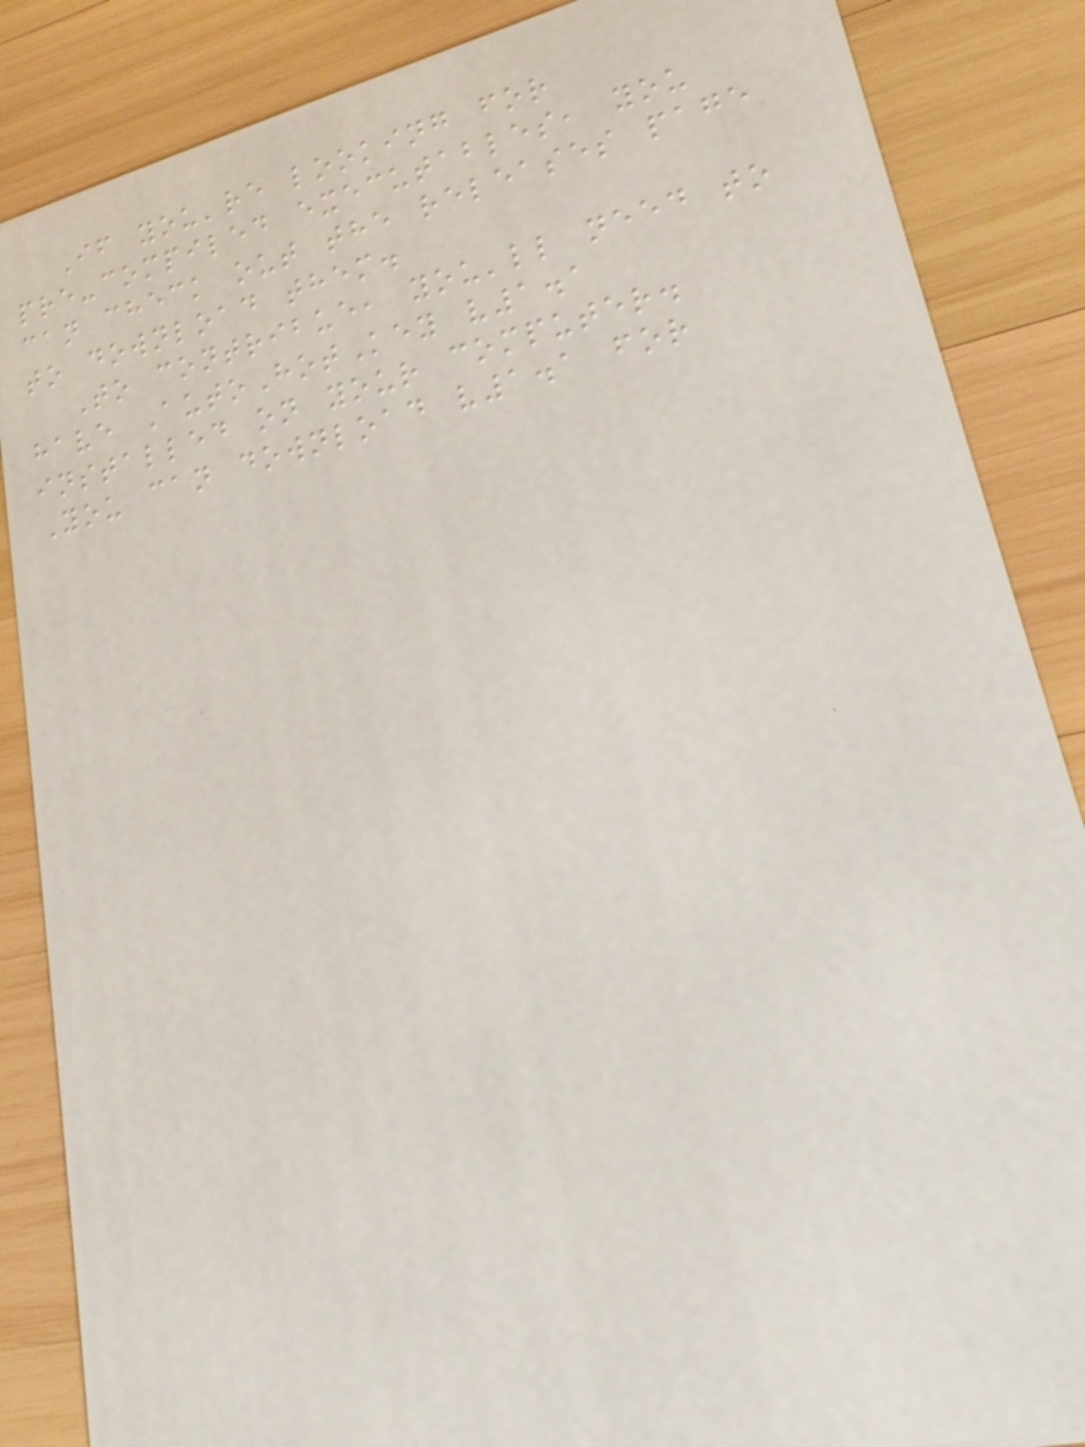If you're looking for
pre-compiled executables, you
can check out the releases page
to download them.
To contribue, you'll need to
have AutoHotKey v1.1
installed on your computer.
You can download v1.1 for
